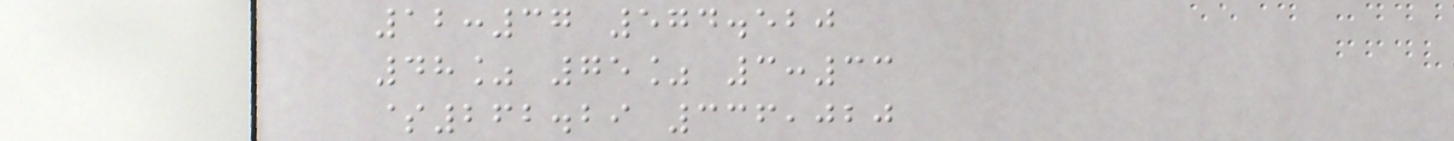12:37 574.520
48% 75% 3:33
$262.29 336,020
